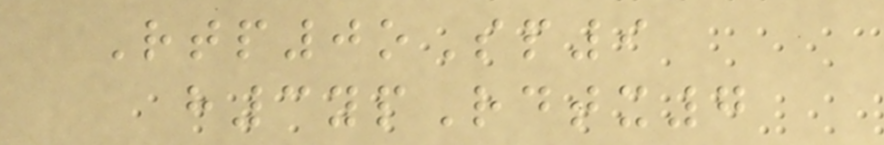Rtp0oSp9
h3ypRdtx7
